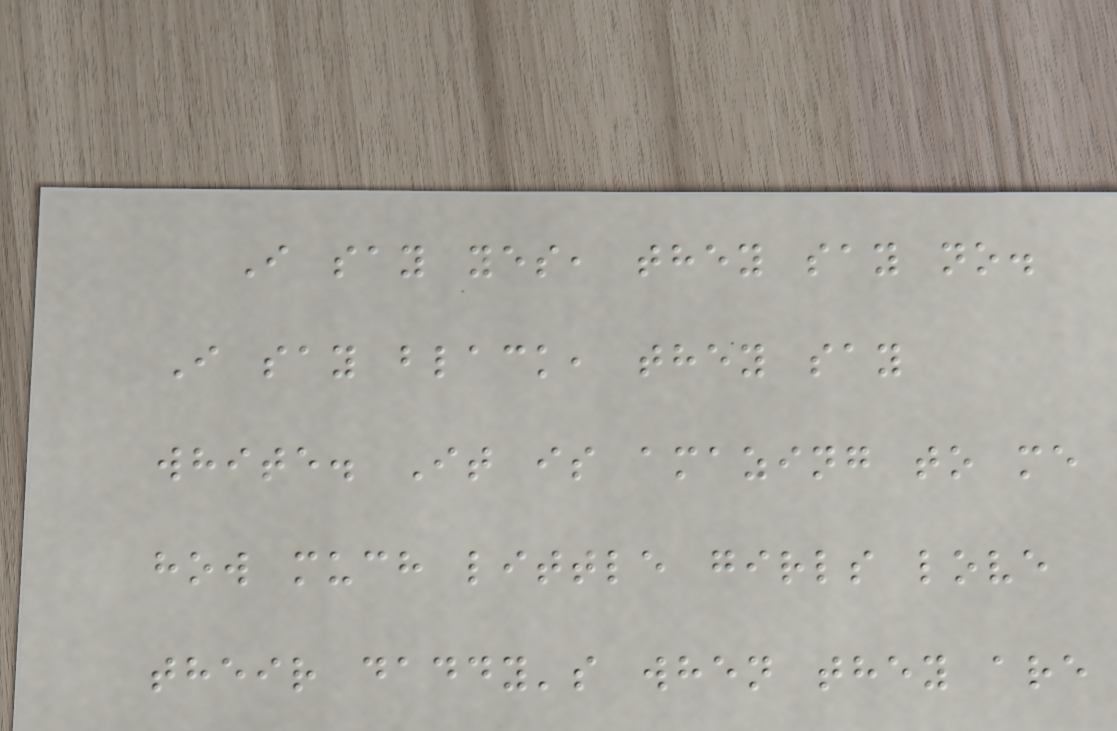I say yes, they say no.
I say black, they say
white. It is amazing to me
how much little girls love
their daddy's when they are
